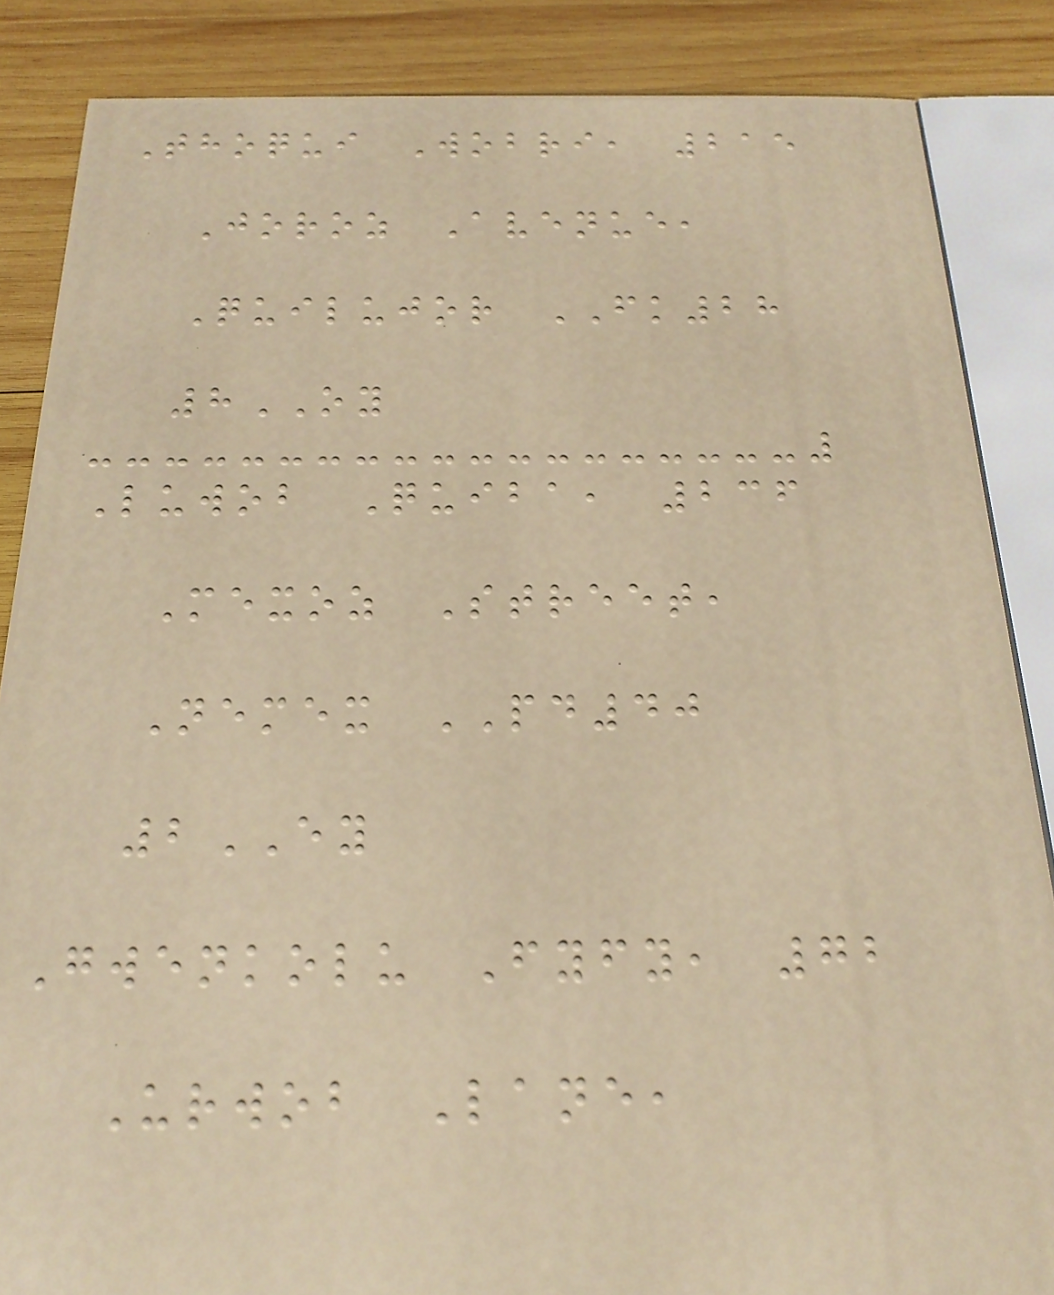Thoqui Wobri, 215
Joroz Avenue,
Quilujor FK28
8OY
Luwob Quiba, 236
Mexoz Street,
Nemex PD40
2EY
Gwenkolu Fyfy, 72
Urwob Lane,
